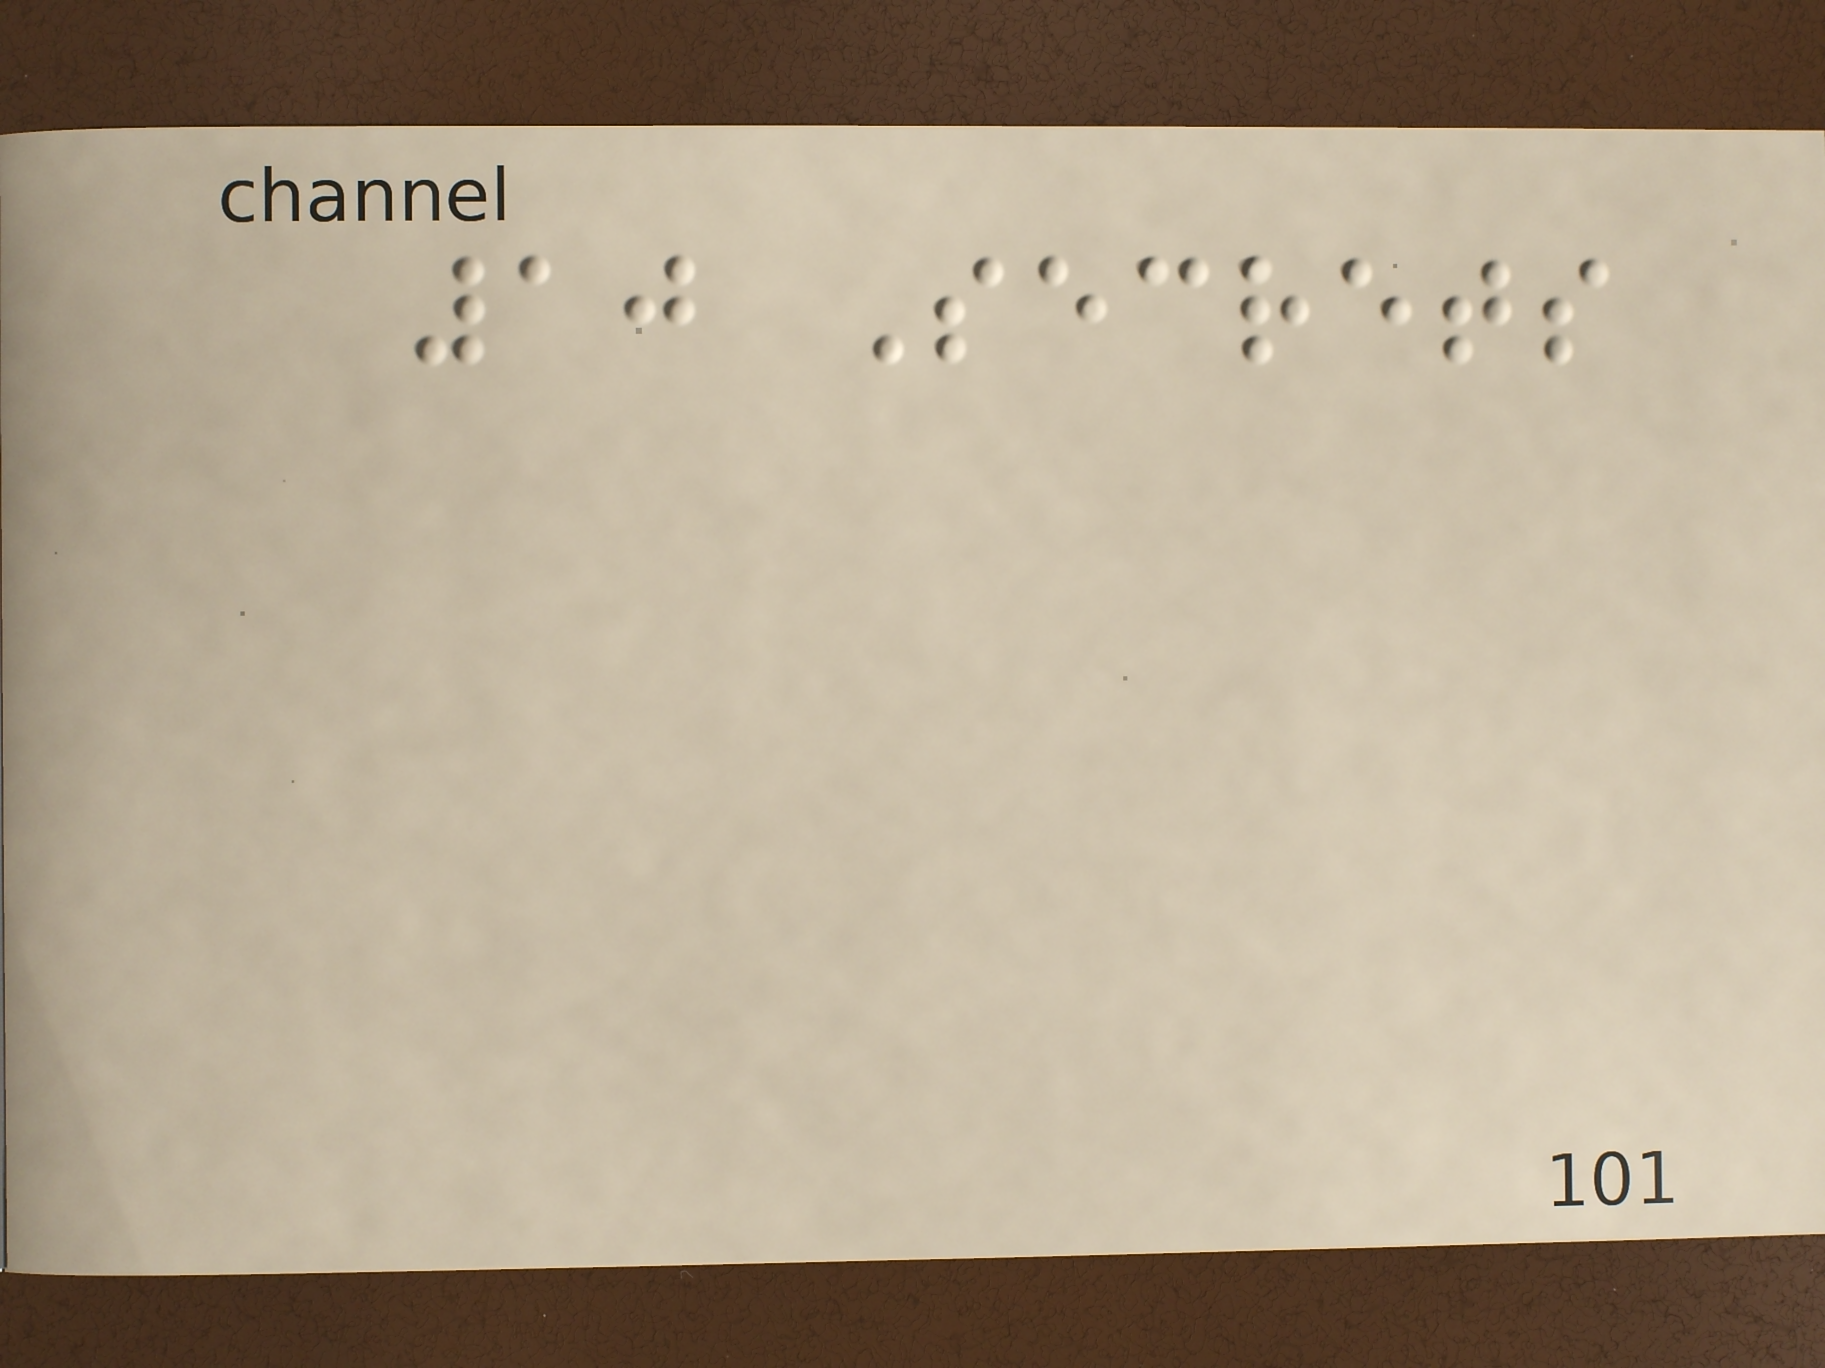10 Secrets
